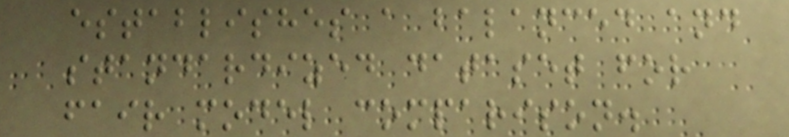establishes a balanced and
standardized dataset for
fair model comparison.
